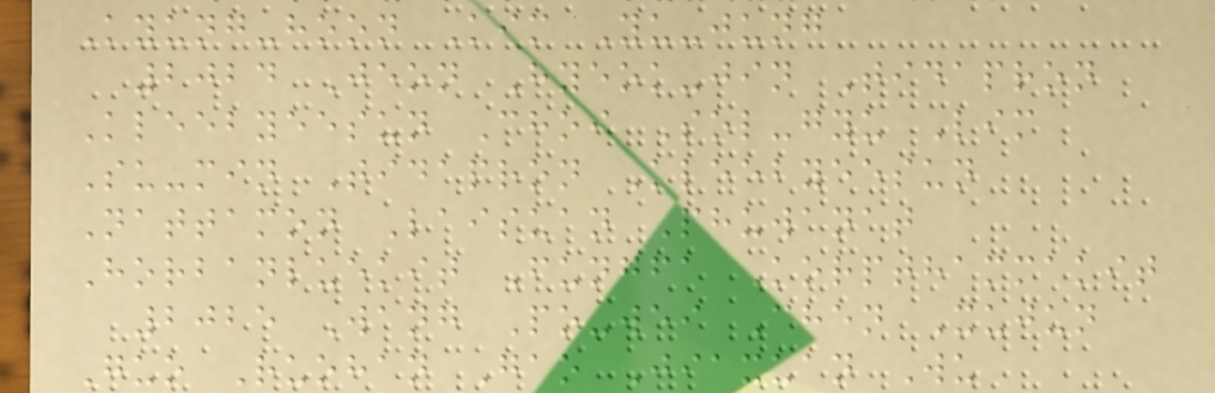Kyung-hoon Kim Yu-jung
2024 Jeon Hyeok-jin Tidapron
Kleebyeesun Choi Sol-gyu Lim
Su-min Tidapron Kleebyeesun
Nattamon Laisuan Phuwanat
Horbanluekit Fungfa Korpthammakit
2025 Wang Po-wei Chen Xujun
Guo Ruohan Gao Jiaxuan Wu
